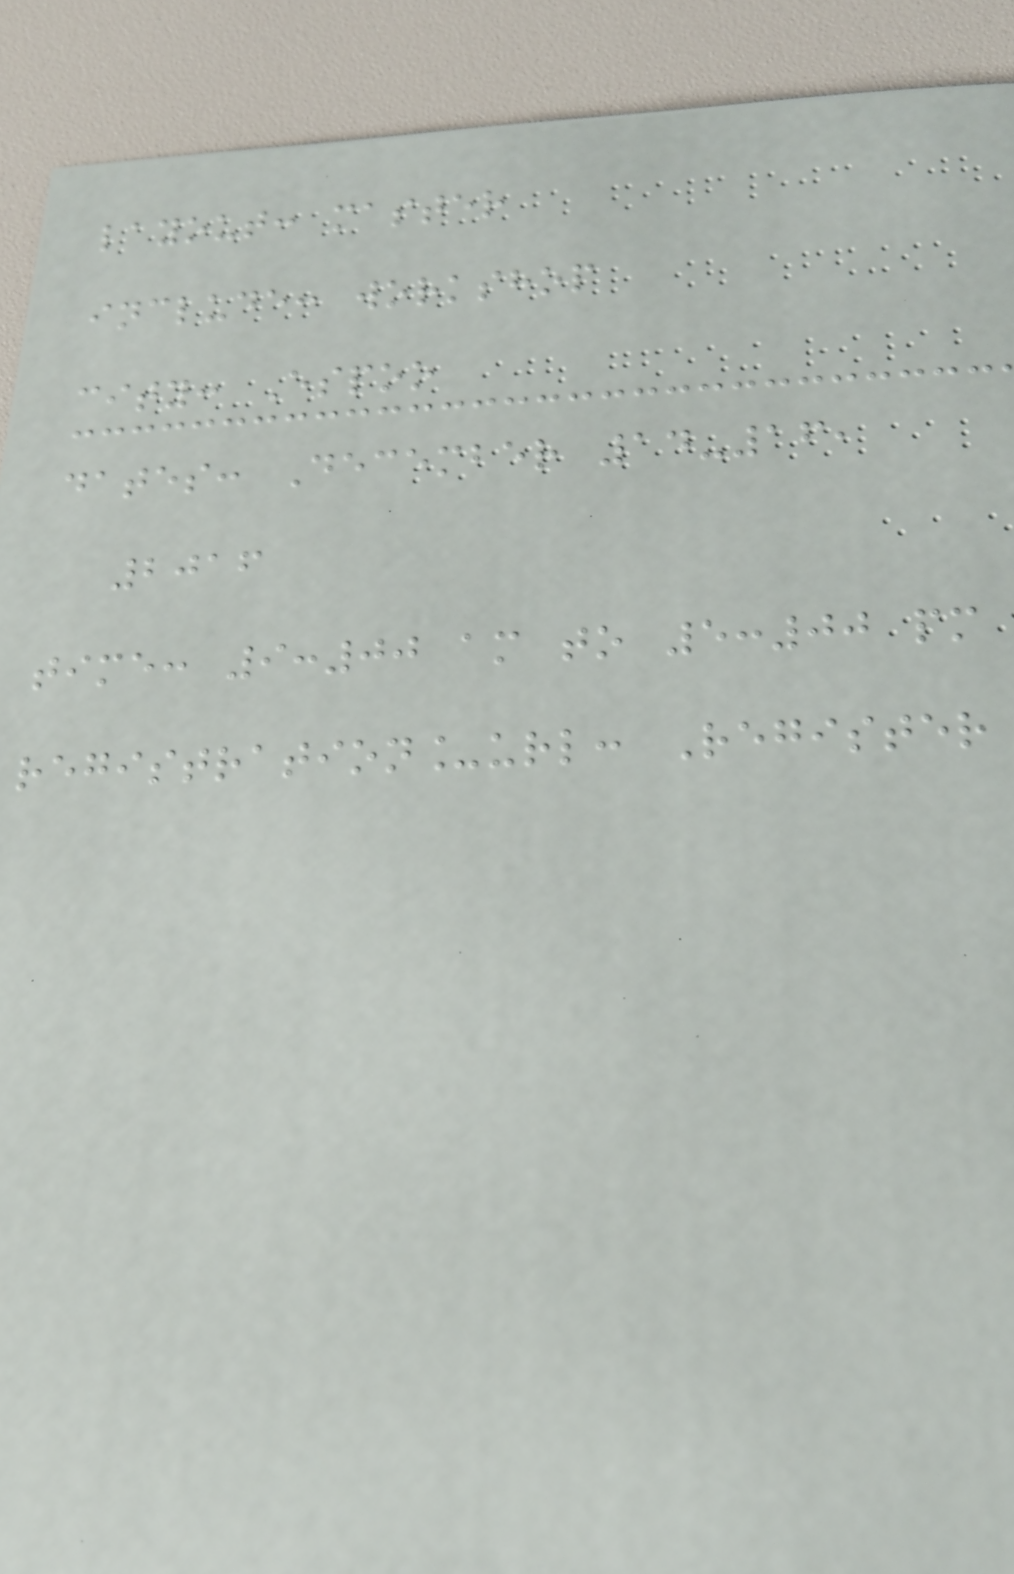layout: master
include: workshop
city: Espoo
dates: December 14-16,
2016
time: 9:00 am to 5:00 pm
registration_url: Register
